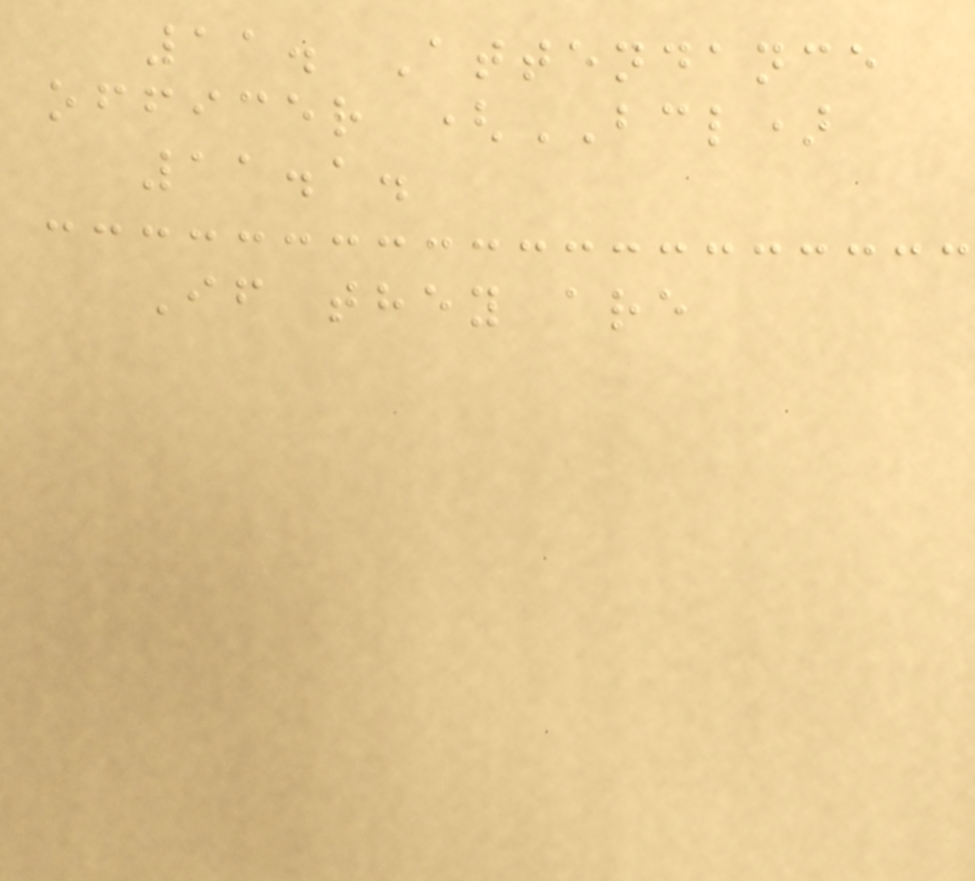11. Attendance
officer (BCL)
11.1.
If they are
